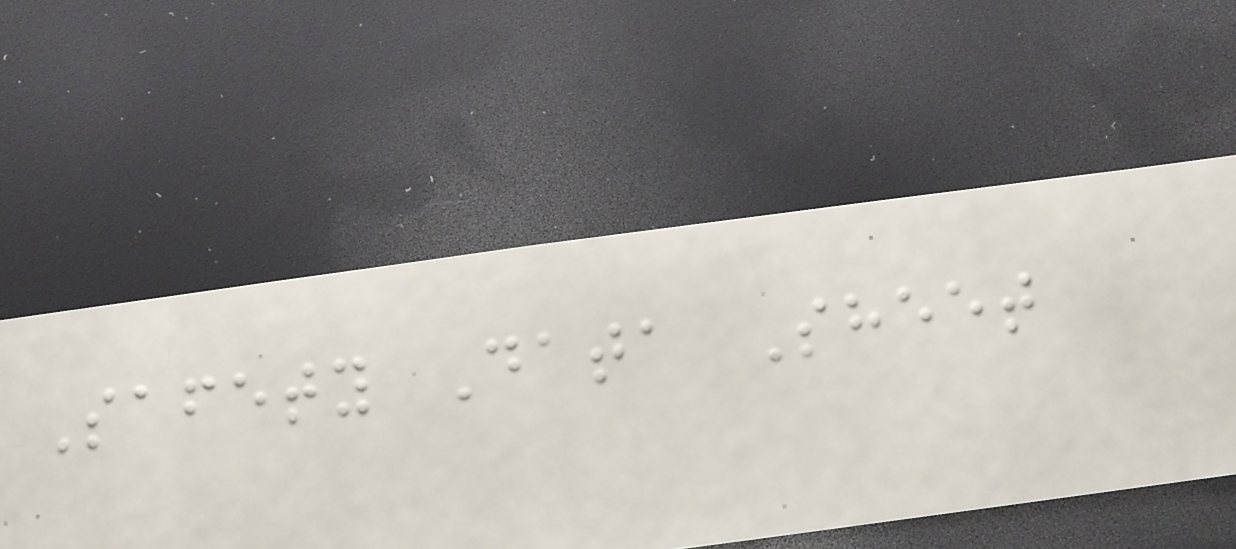Safety Data Sheet
